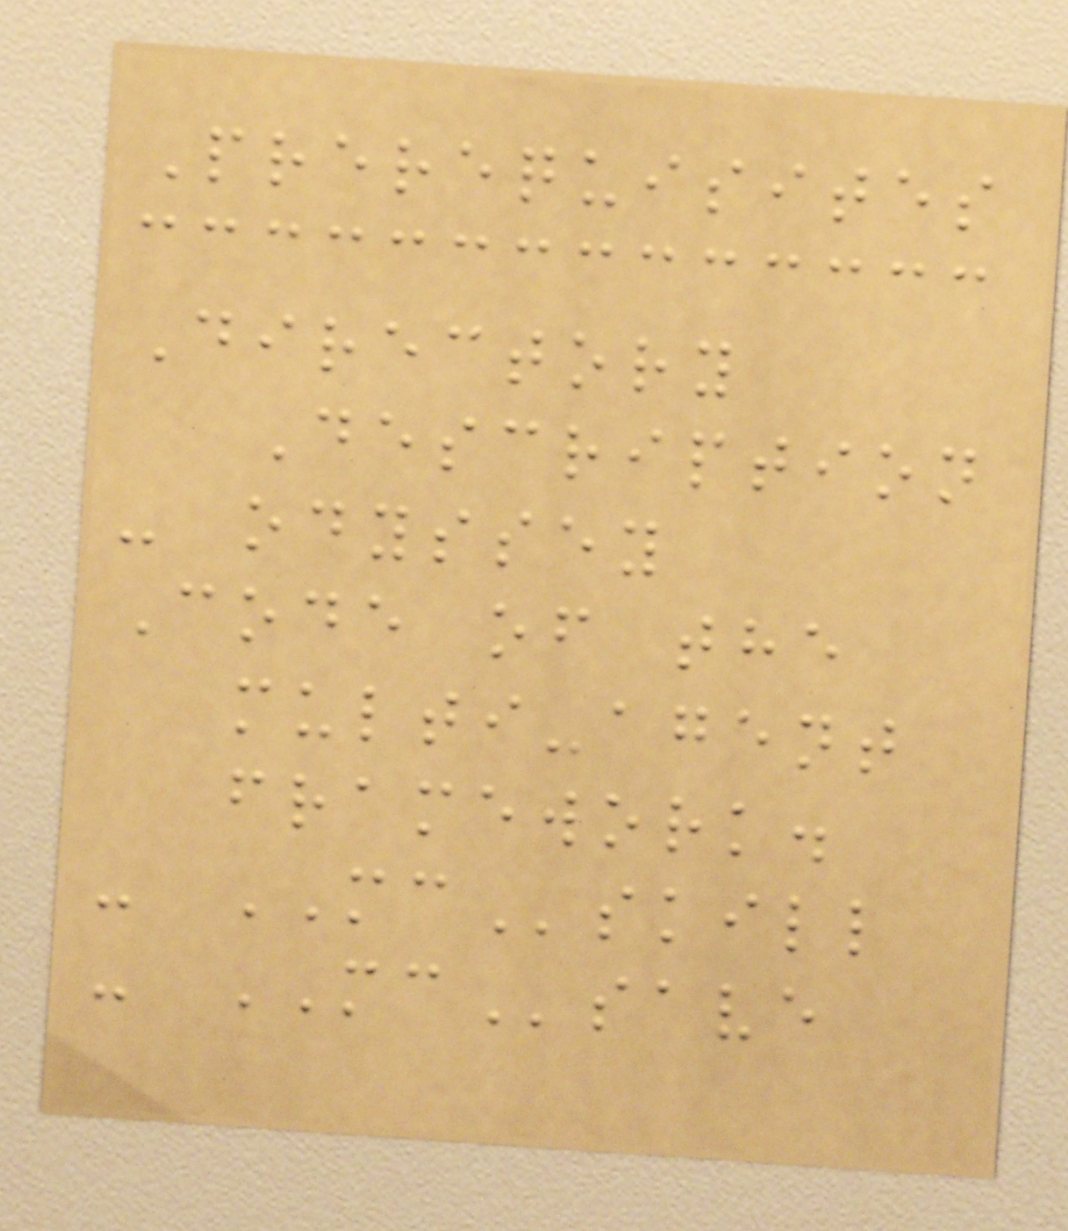Prerequisites
Directory
Description
- odyssey
Code of the
multi-agent
framework.
- MCskill
- MCsave
